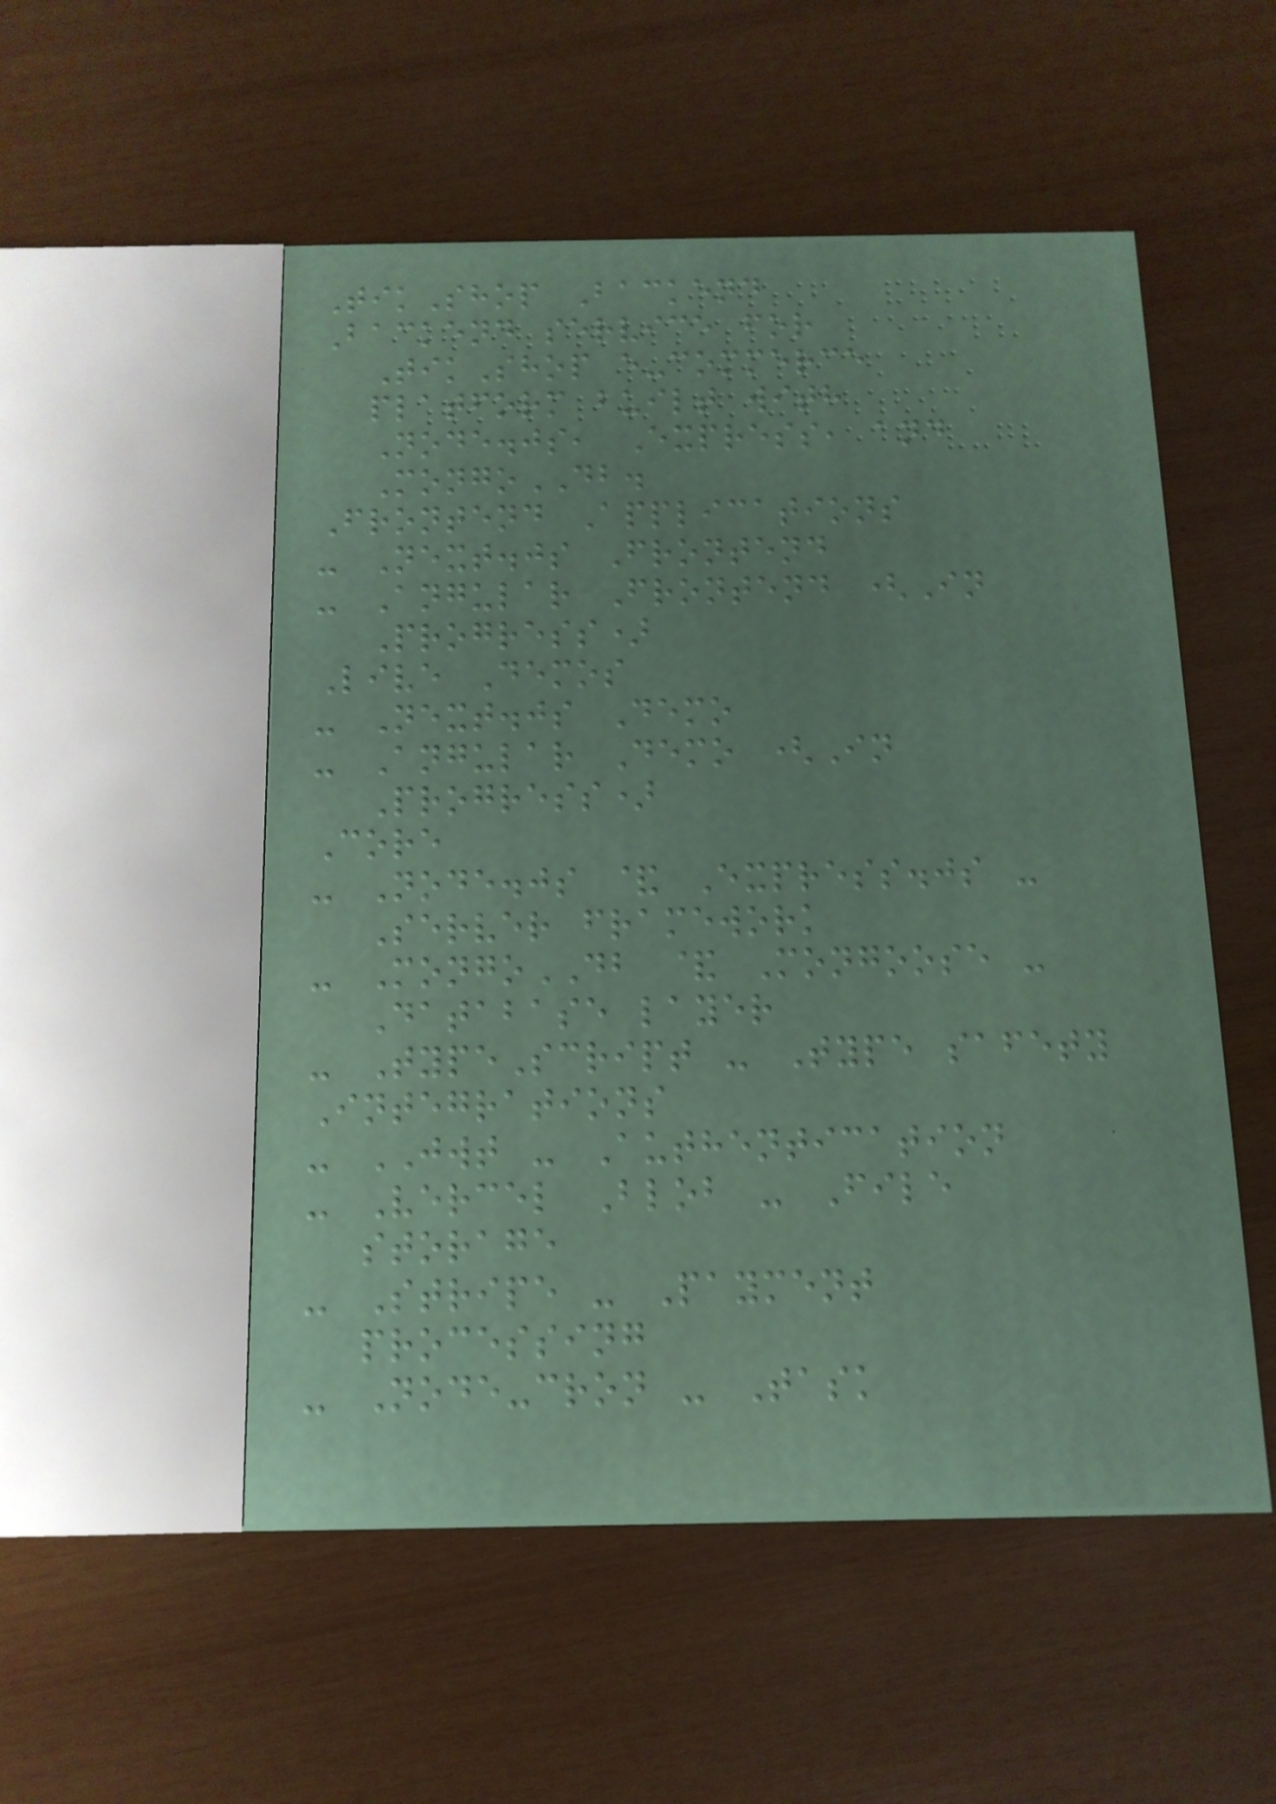TikShop Backend
Backend service for
TikShop e-commerce
platform built with
Node.js, Express, and
MongoDB.
Frontend Applications
- Next.js Frontend
- Angular Frontend (In
Progress)
Live Demos
- Next.js Demo
- Angular Demo (In
Progress)
Core
- Node.js & Express.js -
Server framework
- MongoDB & Mongoose -
Database layer
- TypeScript - Type safety
Integrations
- JWT - Authentication
- Vercel Blob - File
storage
- Stripe - Payment
processing
- Node-cron - Task
